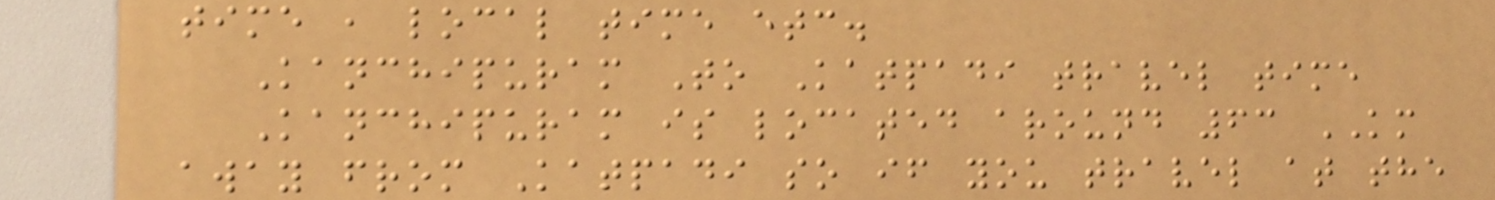time , local time etc.
Kanchipuram To Katpadi travel time
Kanchipuram is located around 63 KM
away from Katpadi so if you travel at the
